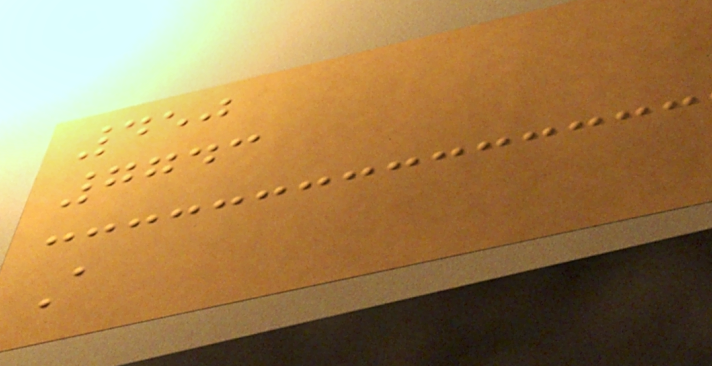450
7743
A
